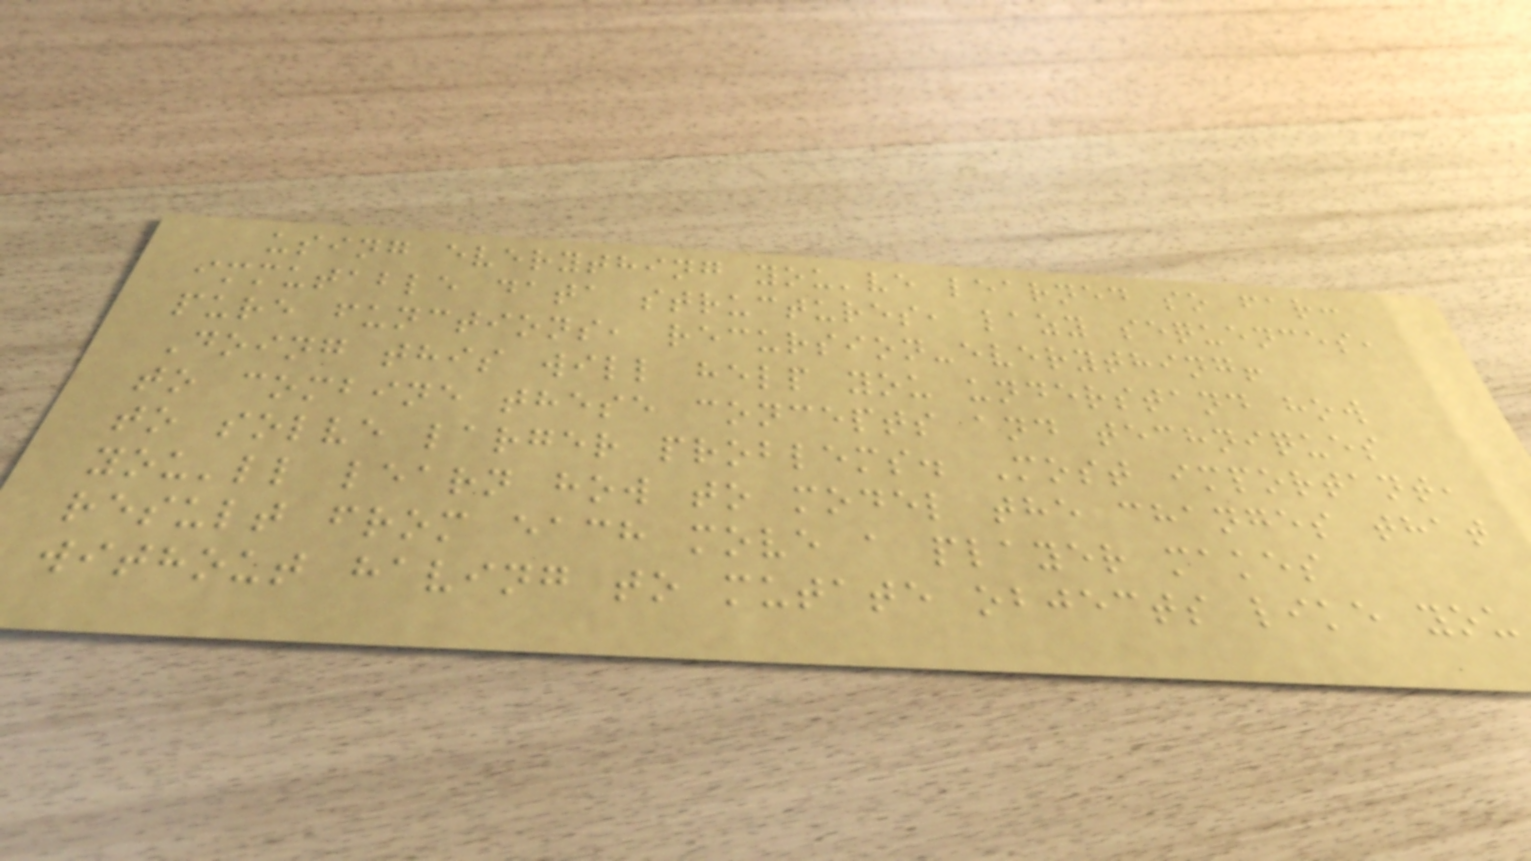using everything you've learned so far:
immutable data structures, lazy sequences,
pure functions, recursion-everything!
Doing this will help you understand how
to combine these concepts and techniques
to solve larger problems. Most important,
you'll learn how to model the changes that
result from each move a player makes
without having to mutate objects like you
